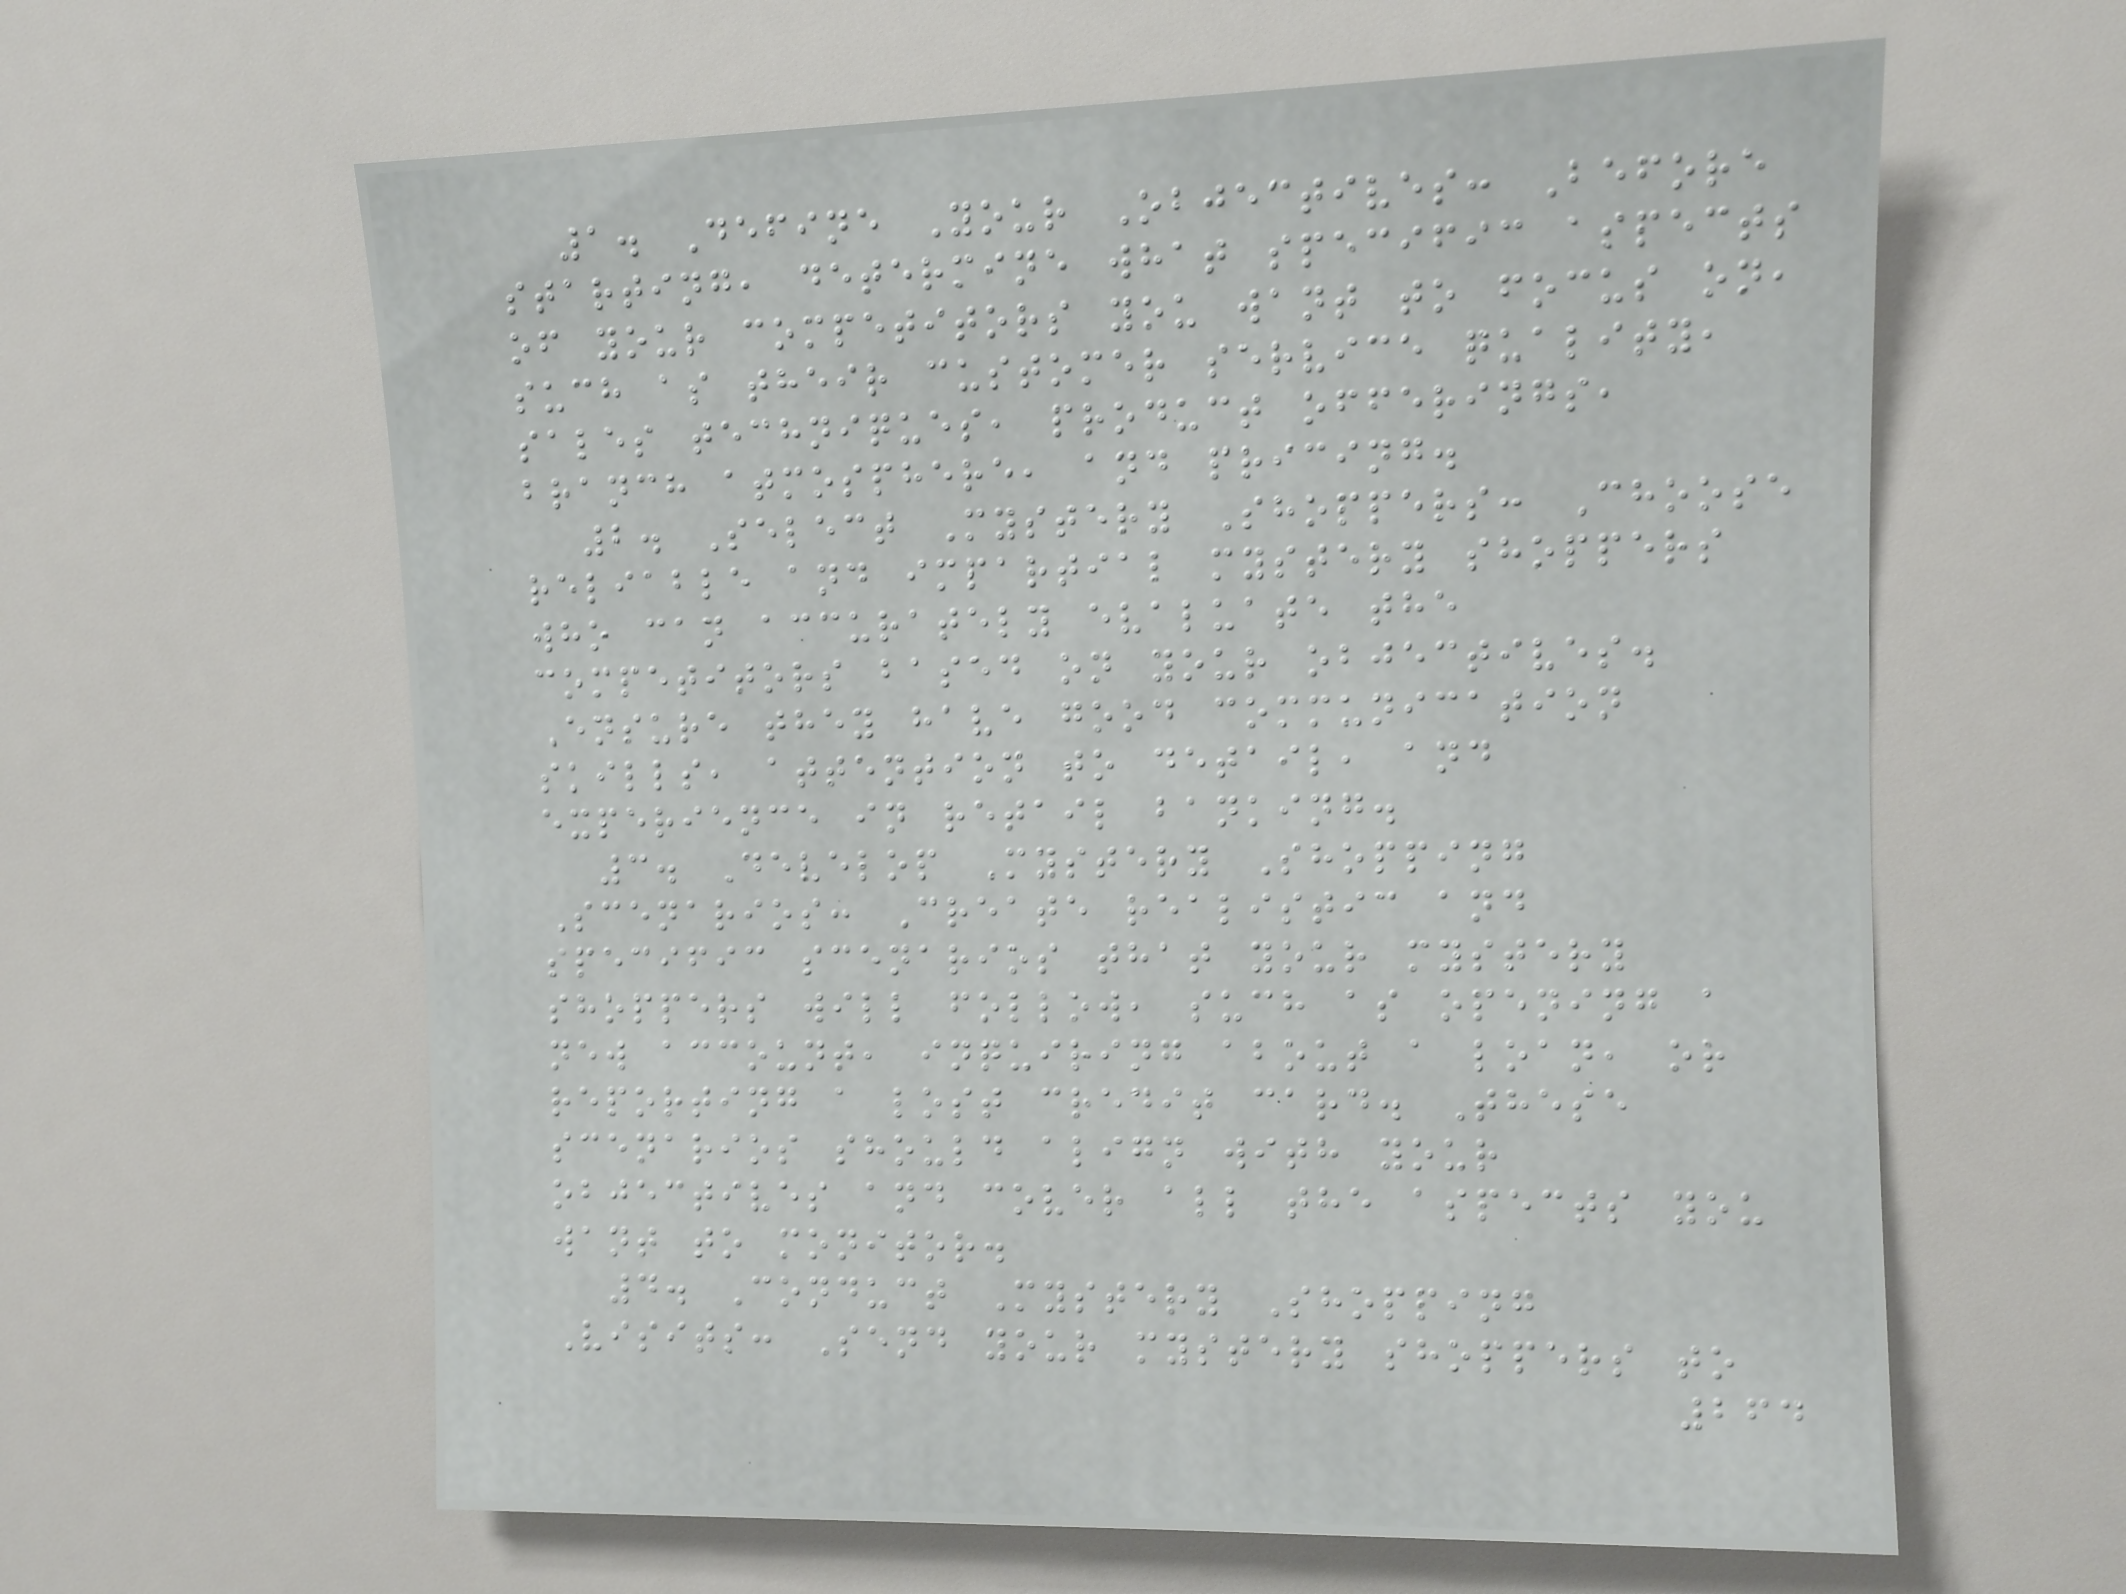1. Define Your Objectives: Before
starting, determine what specific aspects
of your competitors you want to focus on,
such as their customer service quality,
sales techniques, product offerings,
branch atmosphere, and pricing.
2. Select Mystery Shoppers: Choose
reliable and impartial mystery shoppers
who can accurately evaluate the
competitors based on your objectives.
Ensure they have good communication
skills, attention to detail, and
experience in retail banking.
3. Develop Mystery Shopping
Scenarios: Create realistic and
specific scenarios that your mystery
shoppers will follow, such as opening a
new account, inquiring about a loan, or
reporting a lost credit card. These
scenarios should align with your
objectives and cover all the aspects you
want to monitor.
4. Conduct Mystery Shopping
Visits: Send your mystery shoppers to
264
